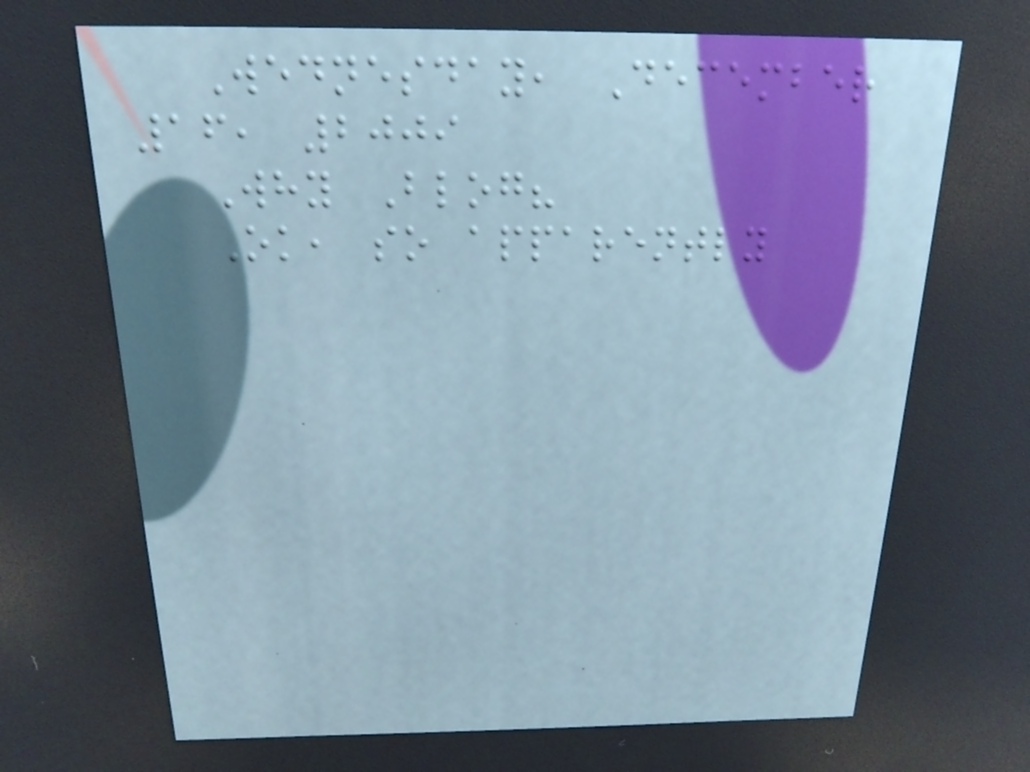Wednesday, December
16, 2009
Why Blog?
Ok, so apparently
